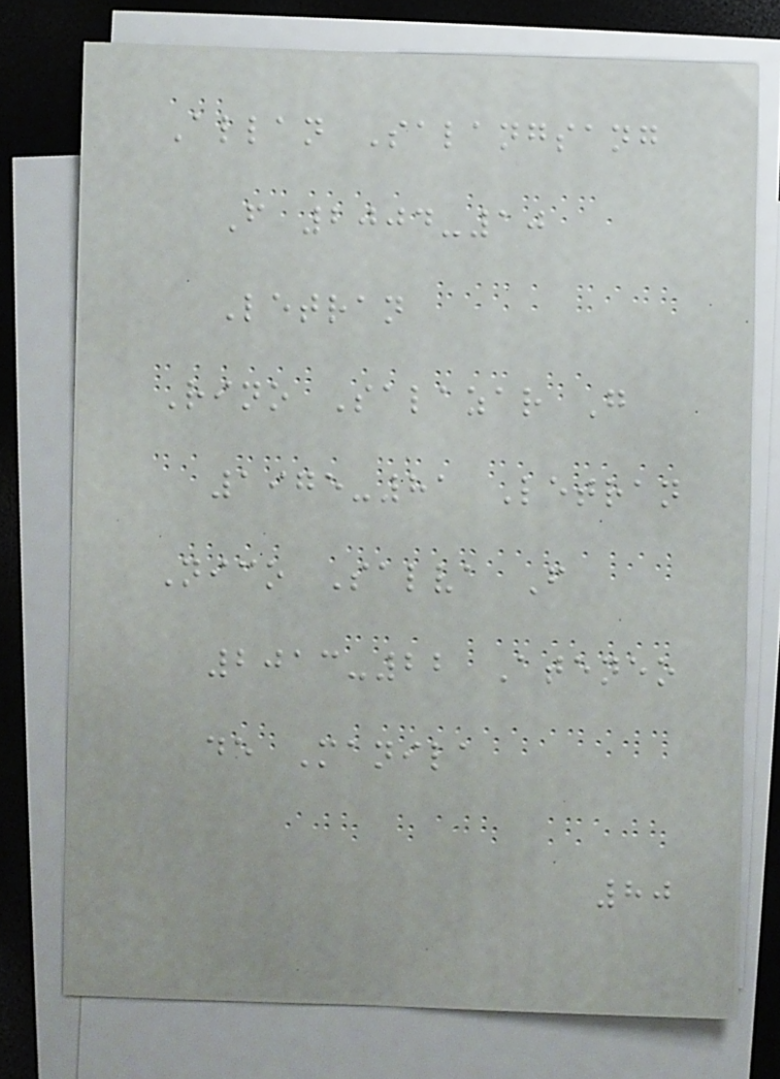Allan Salangsang
F 2004-10
Letran
Rino Salazar G
1975-81 Letran
Nico Salva F
2013-22 Ateneo
de Manila
80
